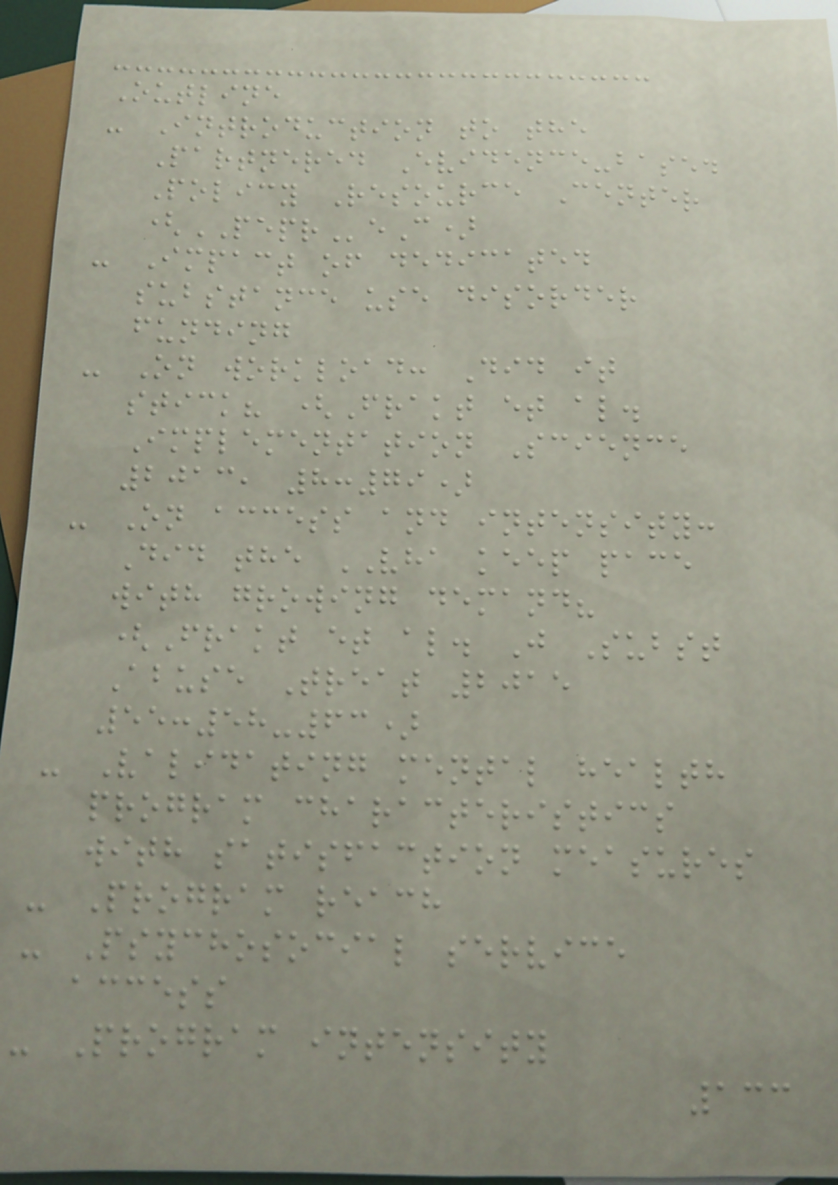Outline
- Introduction to the
Partnered Evidence-based
Policy Resource Center
(PEPReC)
- Impact of dedicated
substance use disorder
funding
- On workload: Did it
stick? (Frakt et al.
Implementation Science
2013, 8:79)
- On access and intensity:
Did the VHA keep pace
with growing demand?
(Frakt et al. J Subst
Abuse Treat 2015
55:58-63)
- Validating mental health
program characteristics
with satisfaction measures
- Program reach
- Psychosocial service
access
- Program intensity
133
